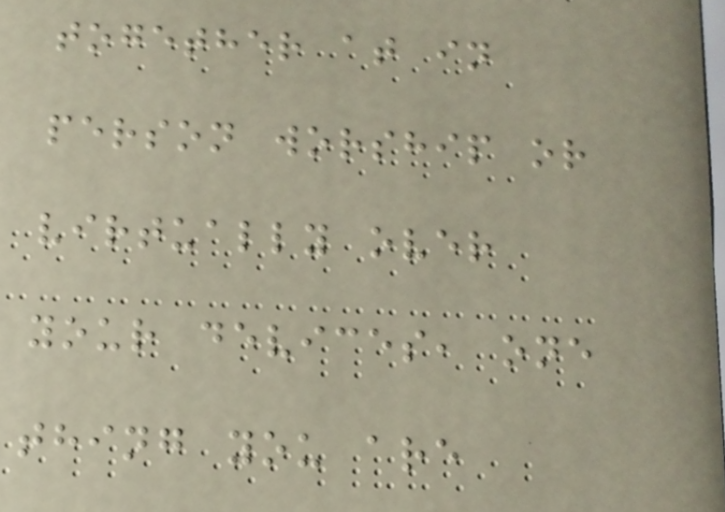together at in
person worship or
virtually over
your devices, one
thing you are
